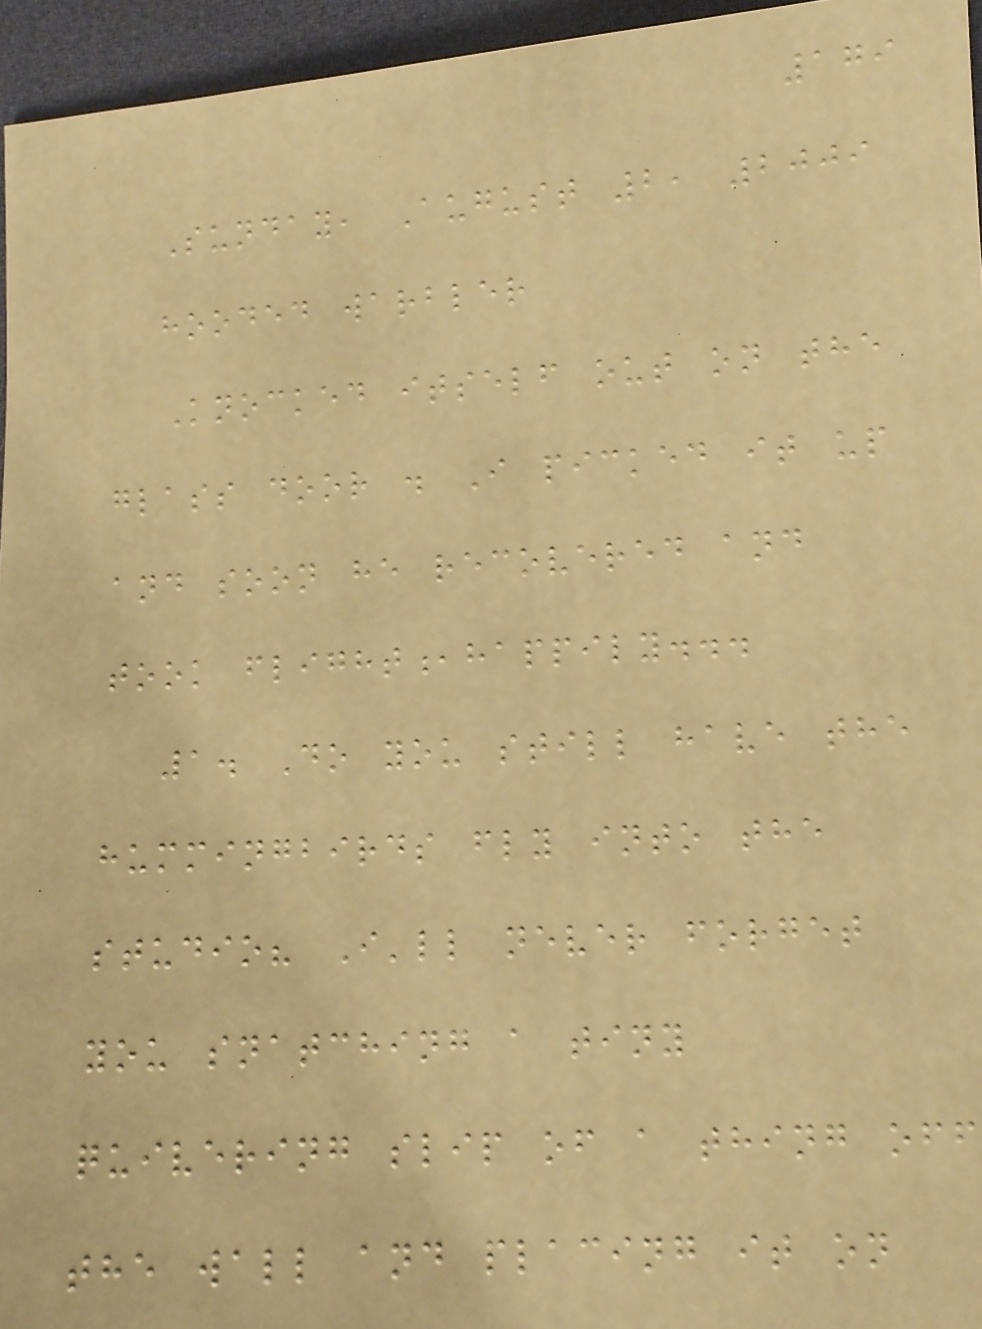179
Sunday, August 2, 2009
hooded warbler
Knocked itself out on the
glass door . I picked it up
and soon he recovered and
took flight,happily...
1. Do you still have the
hummingbirds fly into the
studio? I'll never forget
you snatching a tiny
quivering slip of a thing off
the wall and placing it on
